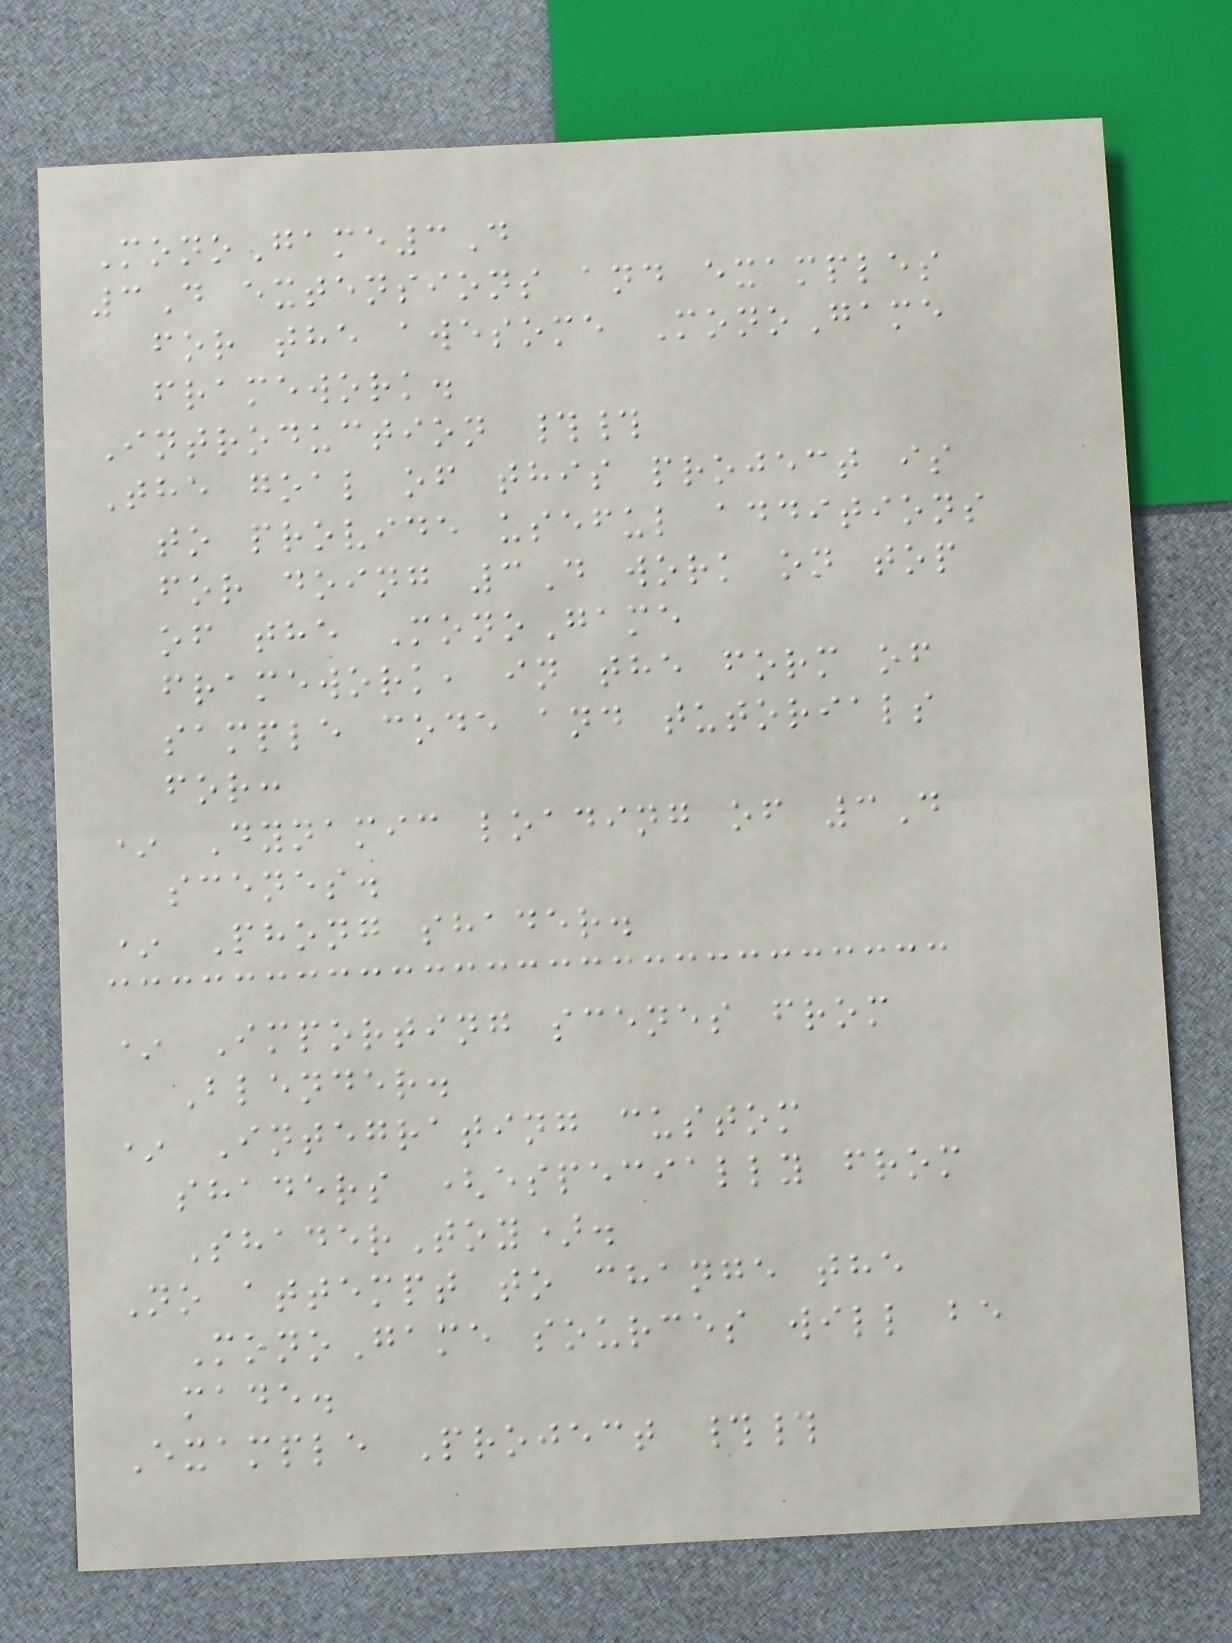MonoGame3D
3D extensions and examples
for the awesome MonoGame
framework.
Introduction ##
The goal of this project is
to provide useful additions
for doing 3D work on top
of the MonoGame
framework, in the form of
sample code and tutorials
for:
* Dynamic loading of 3D
scenes.
* Phong shader.
* Importing scenes from
Blender.
* Integrating custom
shaders (especially from
ShaderToy).
No attempt to change the
MonoGame sources will be
made.
Example Project ##
